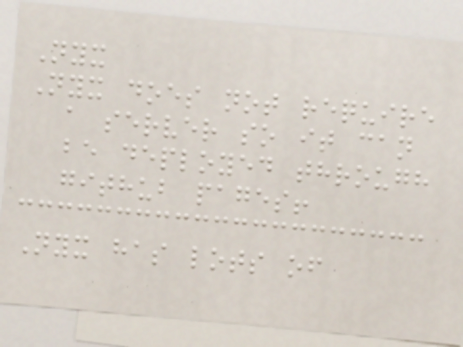Nyx
Nyx does not require
a server so it can
be deployed through
github pages!
Nyx has lots of
